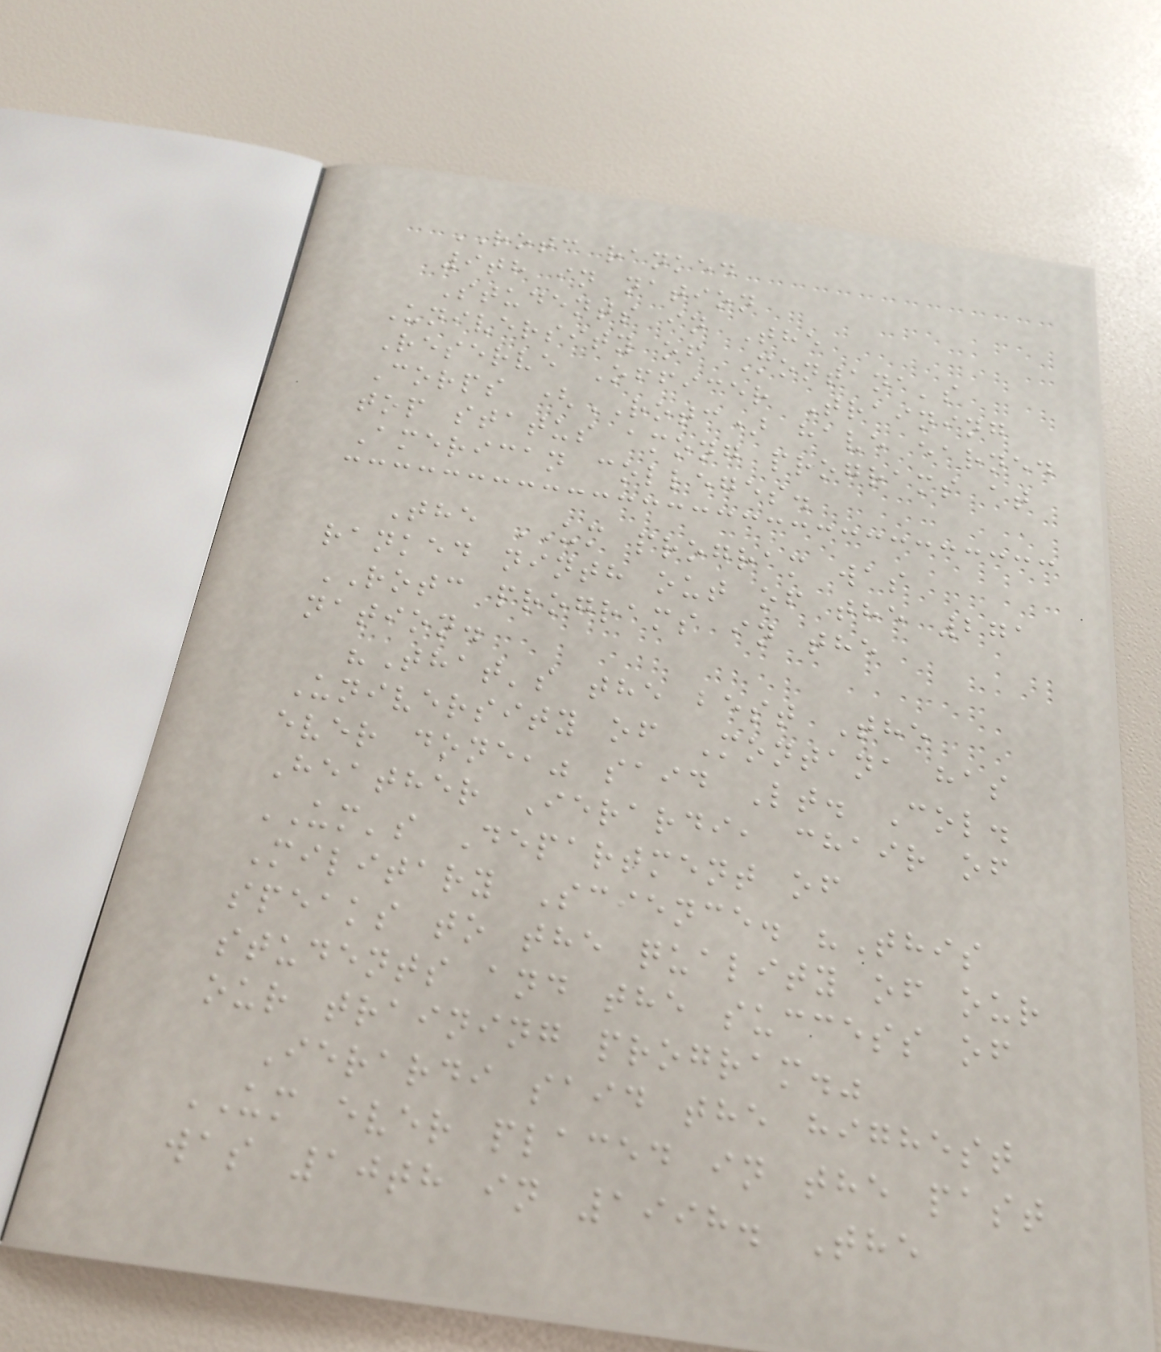ROTC ranked
9th in nation
Students in The
University of Montana's
Reserve Officer Training
Corps (ROTC) have earned
top status among programs at
American colleges.
The UM program was
ranked ninth out of the 271
ROTC programs in the
nation.
"That's the best The
University of Montana has
ever done," said Lt. Col.
Heather Ierardi, chair of
UM's Department of
Military Science. "This
speaks to the quality of our
students and the success of
our training program."
Ierardi said the highest
UM ever placed in the past
was 10th in 1998. The
